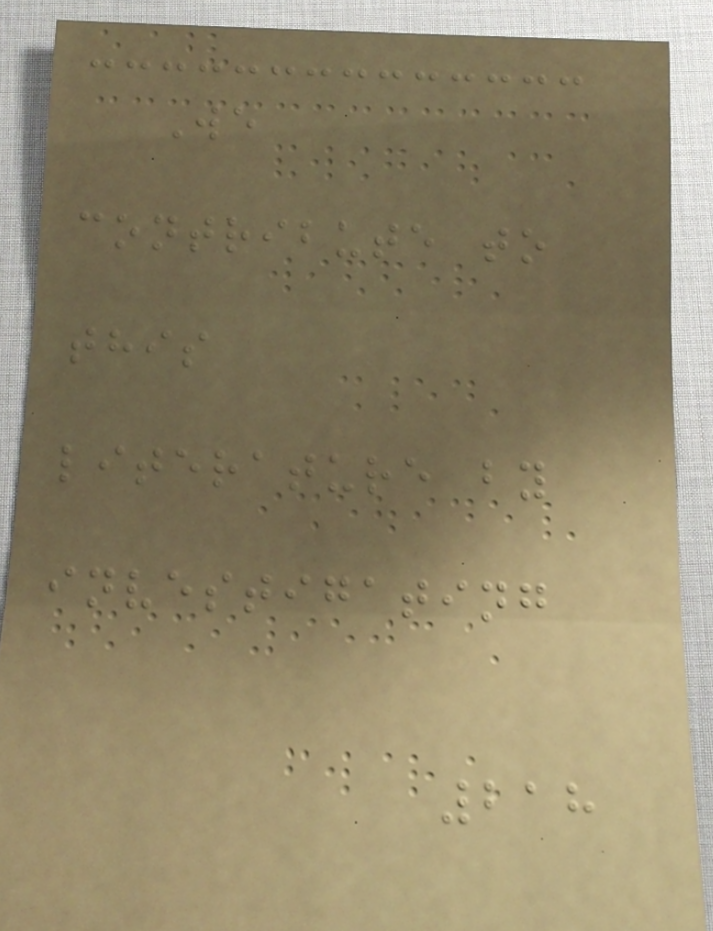We
contribute to
this
literature by
investigating
218
